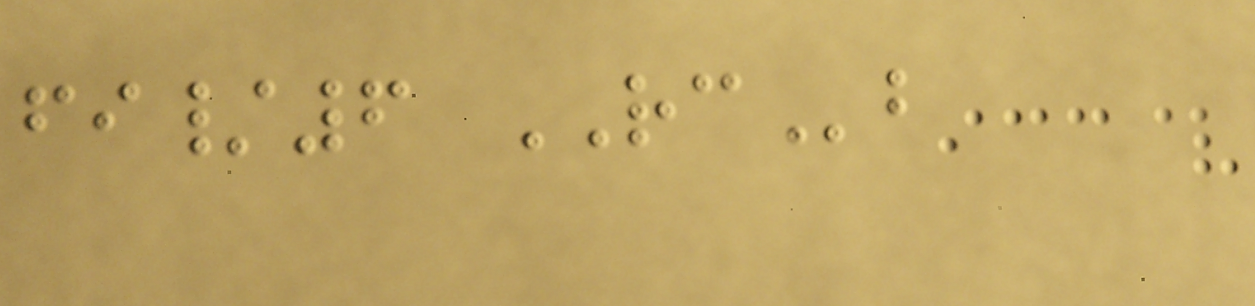fi/6 RCb
